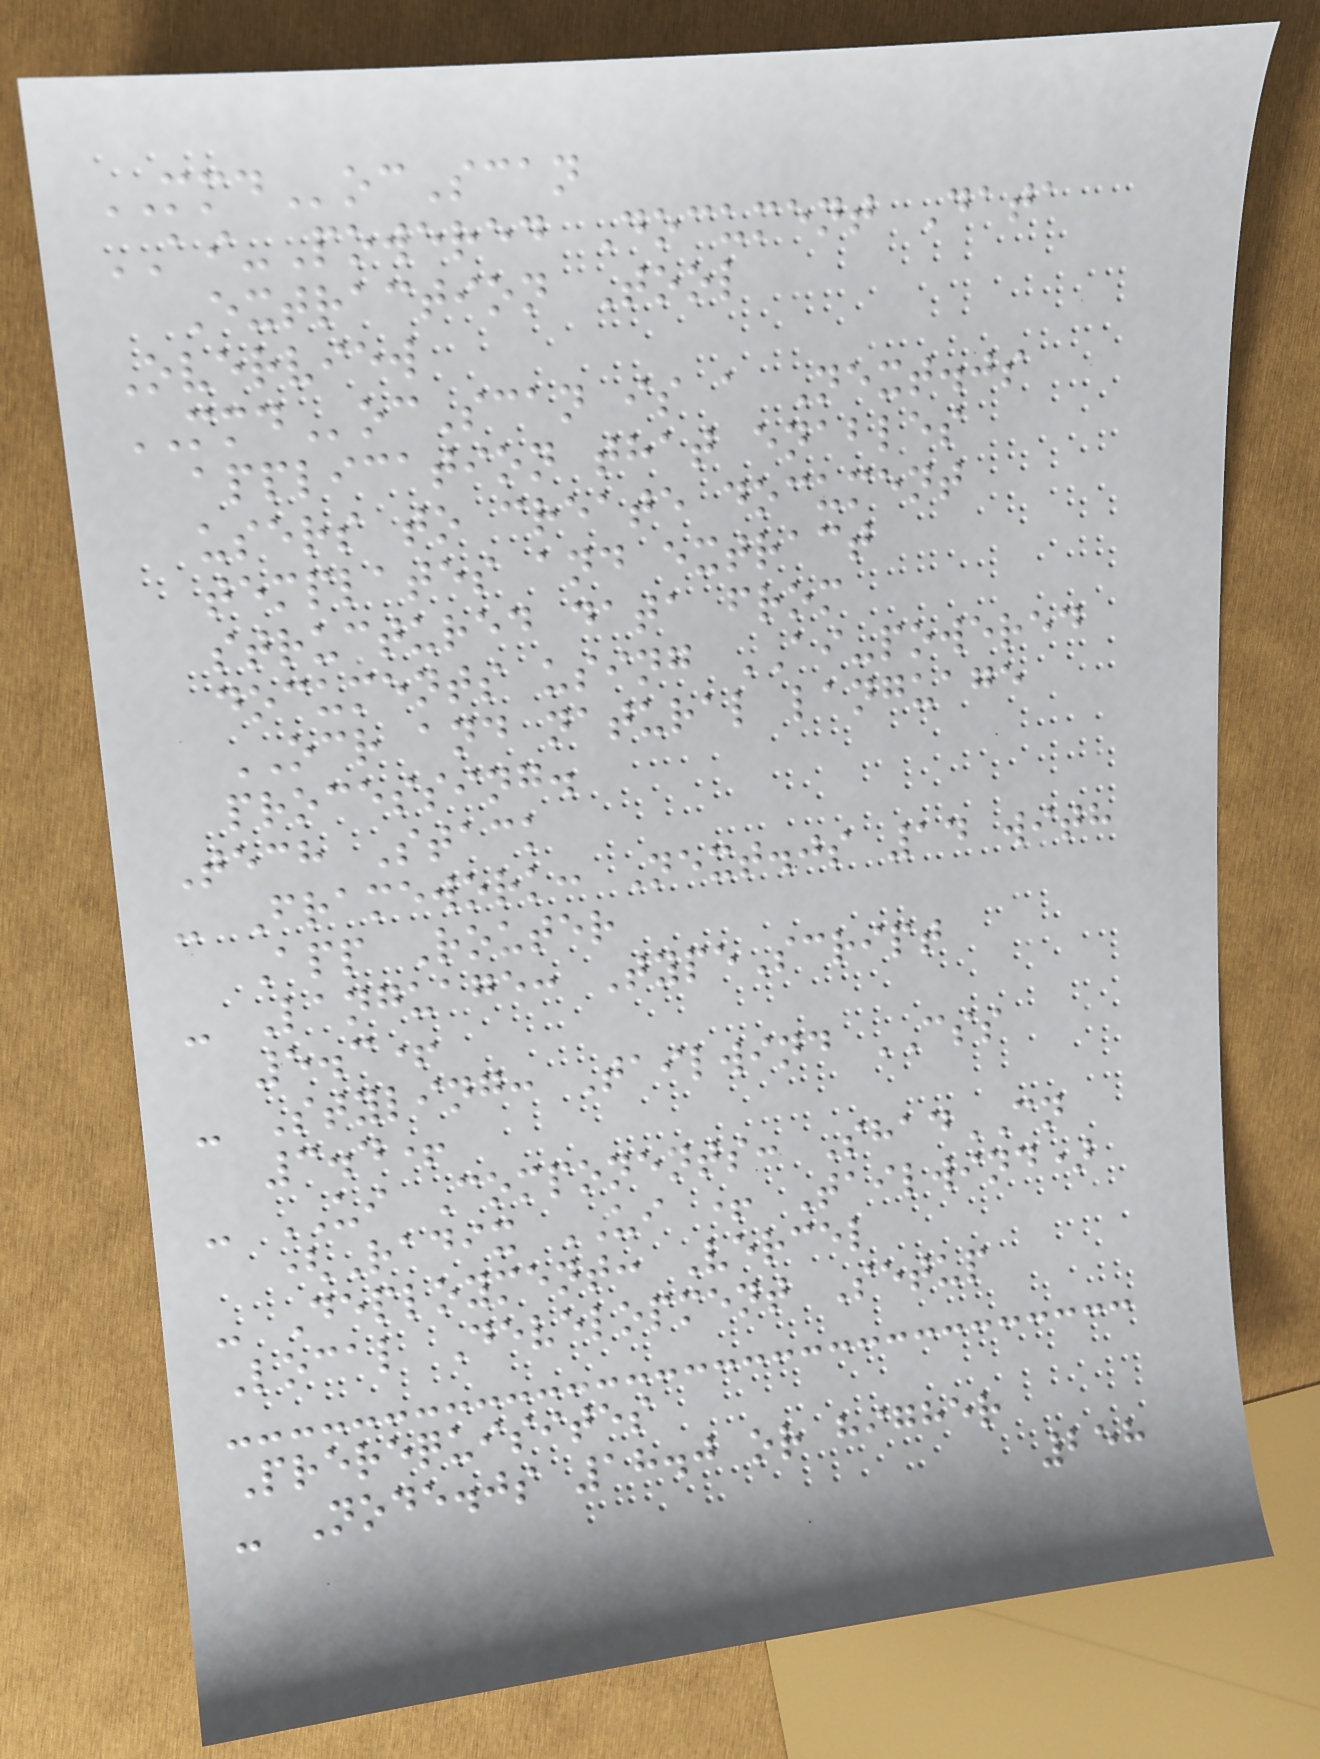MMDocScan
AI-Powered Document Data
Extraction Tool
Overview
MMDocScan is a Next.js
application that enables
users to create document
templates and extract
structured data from
documents using AI-powered
OCR and natural language
processing.
Tech Stack
- Framework: Next.js 14 with
App Router
- Language: TypeScript
5.3+
- Styling: Tailwind CSS
3.4+
- UI Components: ShadCN
(Radix UI + Tailwind)
- Deployment: Vercel
Local Development Setup
Prerequisites
- Node.js 18.0 or higher
258
